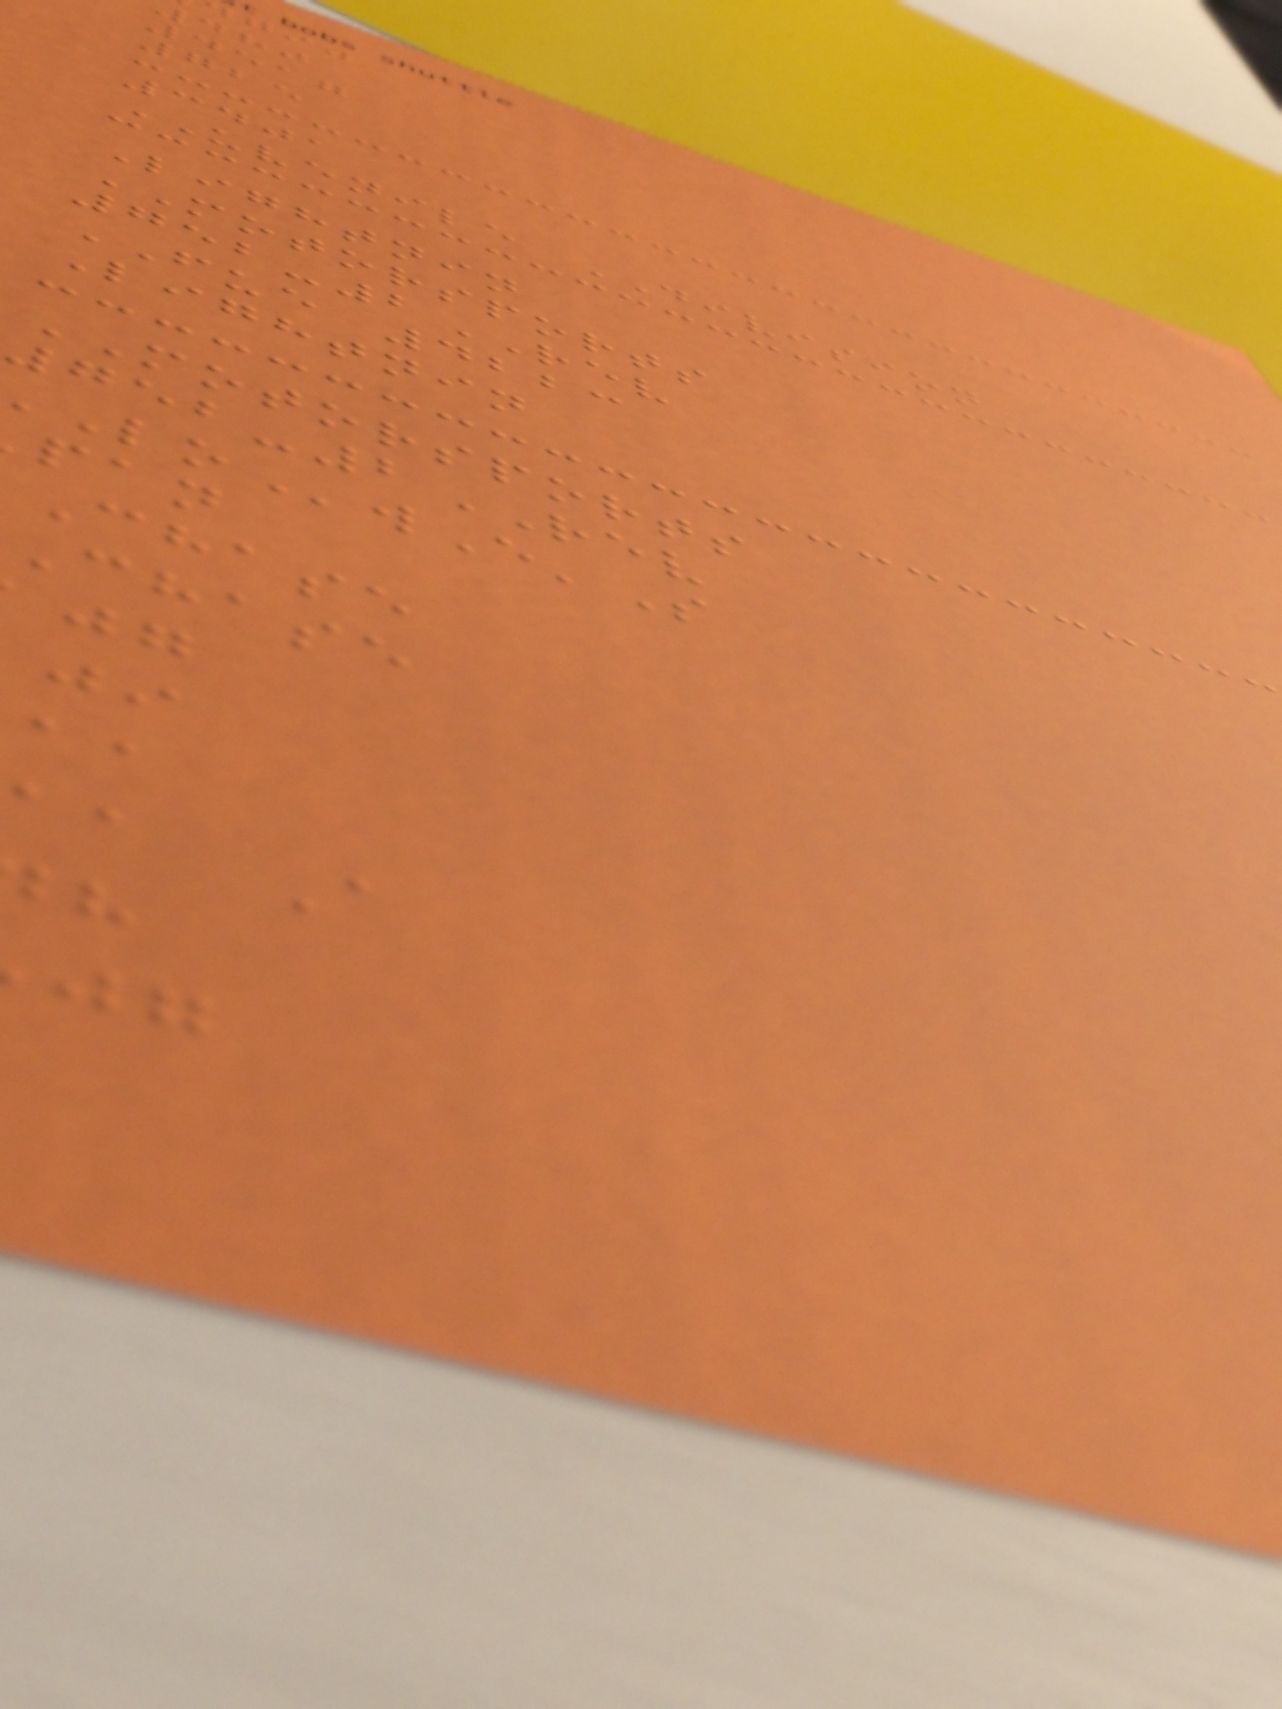4517
725
3401
UVENILE DIVISION
Lightnin
MOTORSPORTS
752-2REV
FUE 4223
Lightnin
MOTORSPORTS
752-2REV
wE'S
chase
chase
aa A
